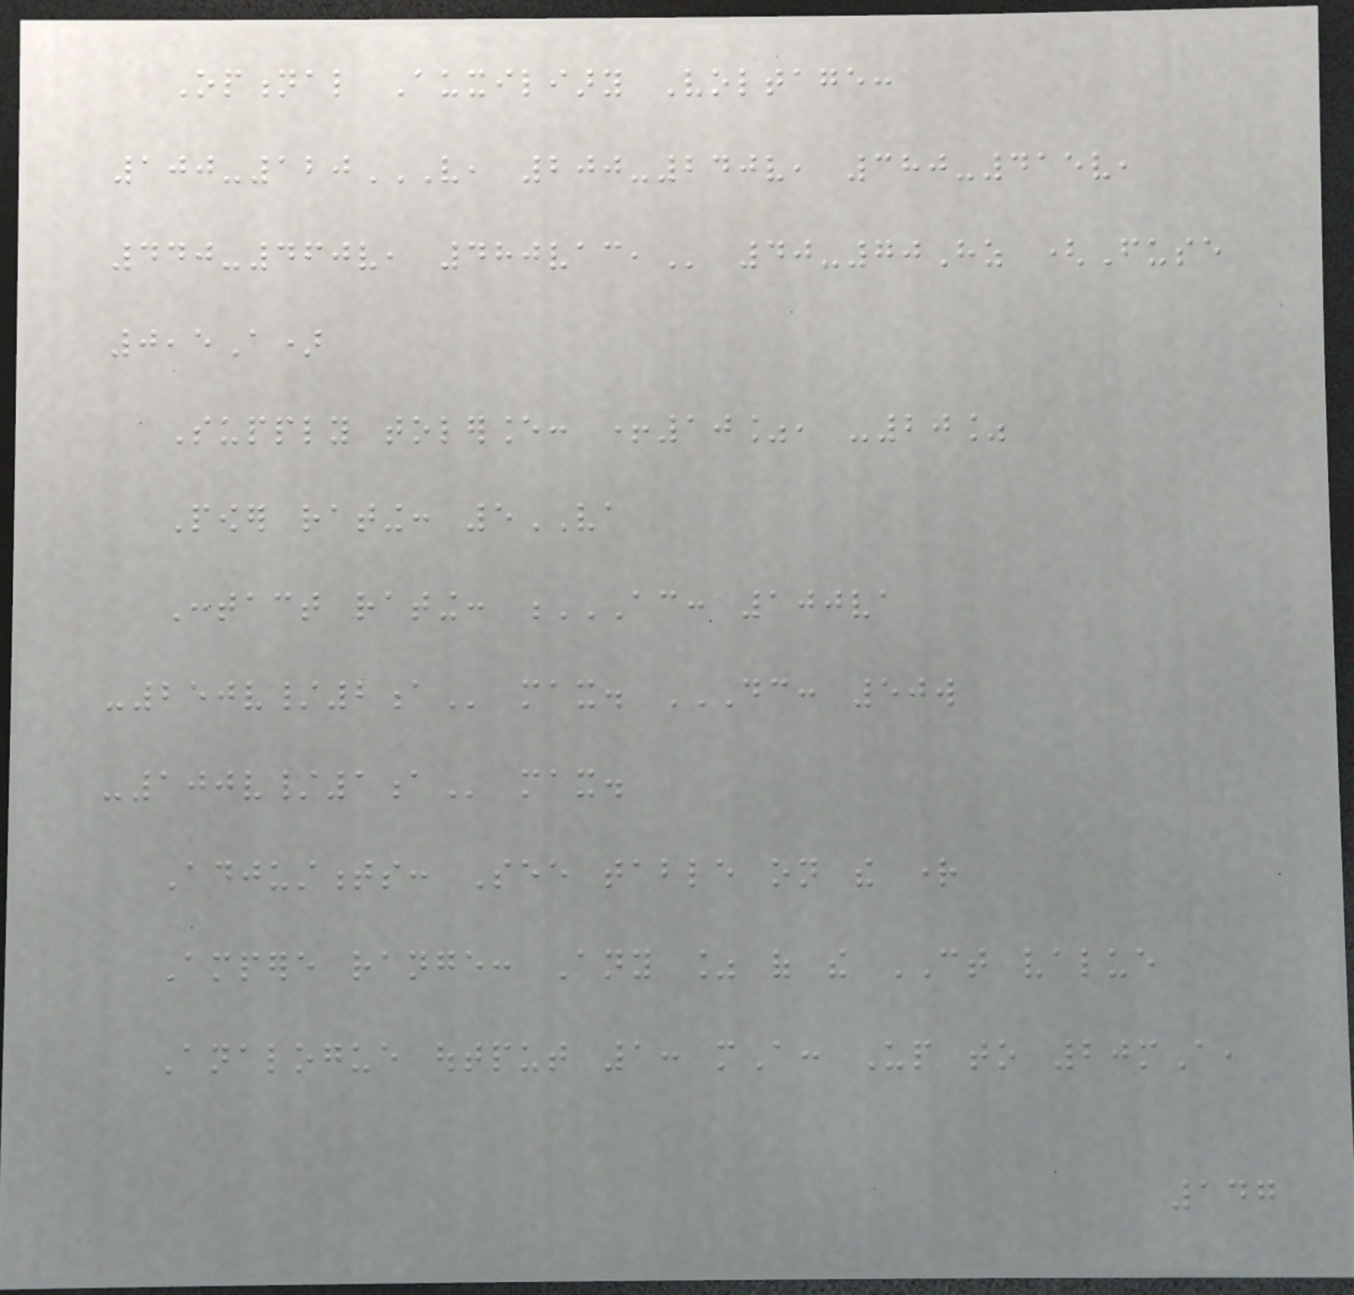Optional Auxiliary Voltage:
100-120V, 200-240V, 380-415V,
440-460V, 480VAC, 40-70Hz (Fuse
0,5A)
Supply tolerance: +10%, -20%
Power rating: 5VA
Contact rating: AC: 100VA
-250V/2A max. DC: 50W
-100V/1A max.
Adjustments: See table on the right
Ampere range: Any % of the CT value
Analogue output 1: mA: Up to 20mA,
147
